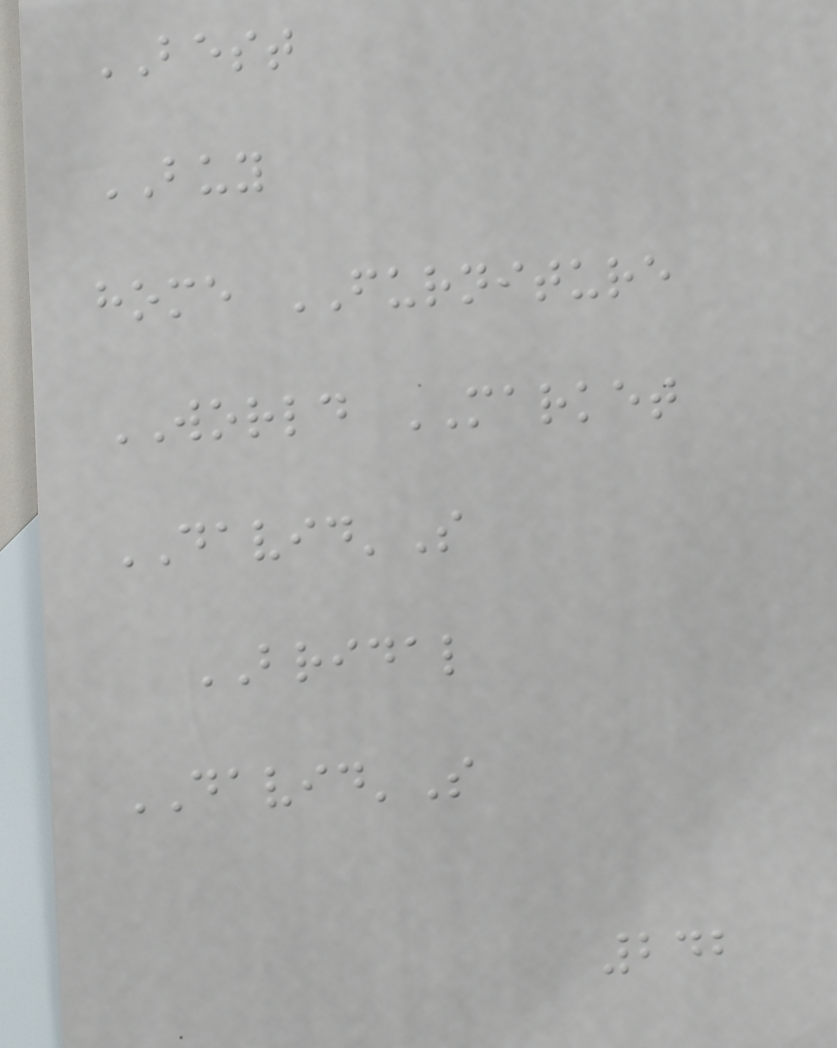BEST
BUY
home FURNITURE
WORLD MARKET
DAVID'S
BRIDAL
DAVID'S
242
